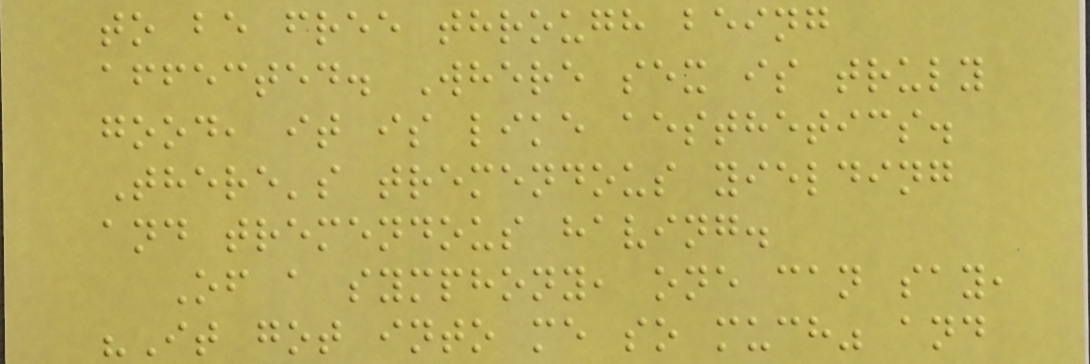to be free through being
affected. Where sex is truly
good, it is like aesthetics.
There's tremendous yielding
and tremendous having.
Of a symphony, one can say,
"It got into me so much" and
